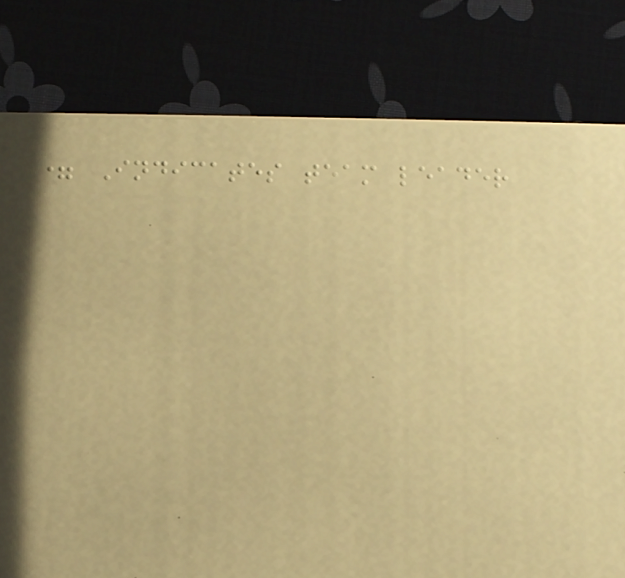= Indicates team leader
